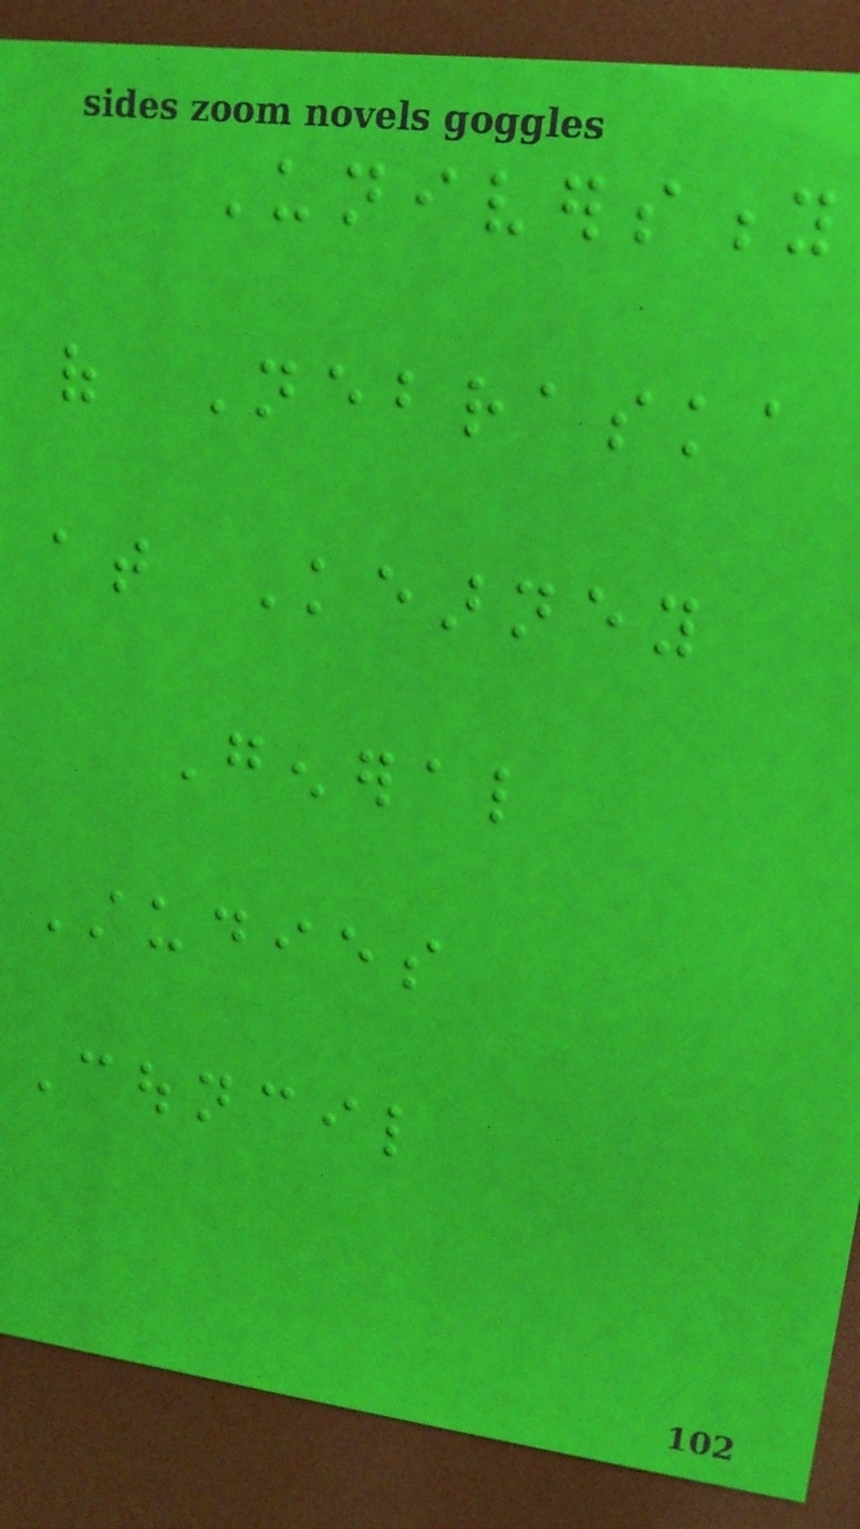University
of Nebraska
at Kearney
General
Studies
Council
